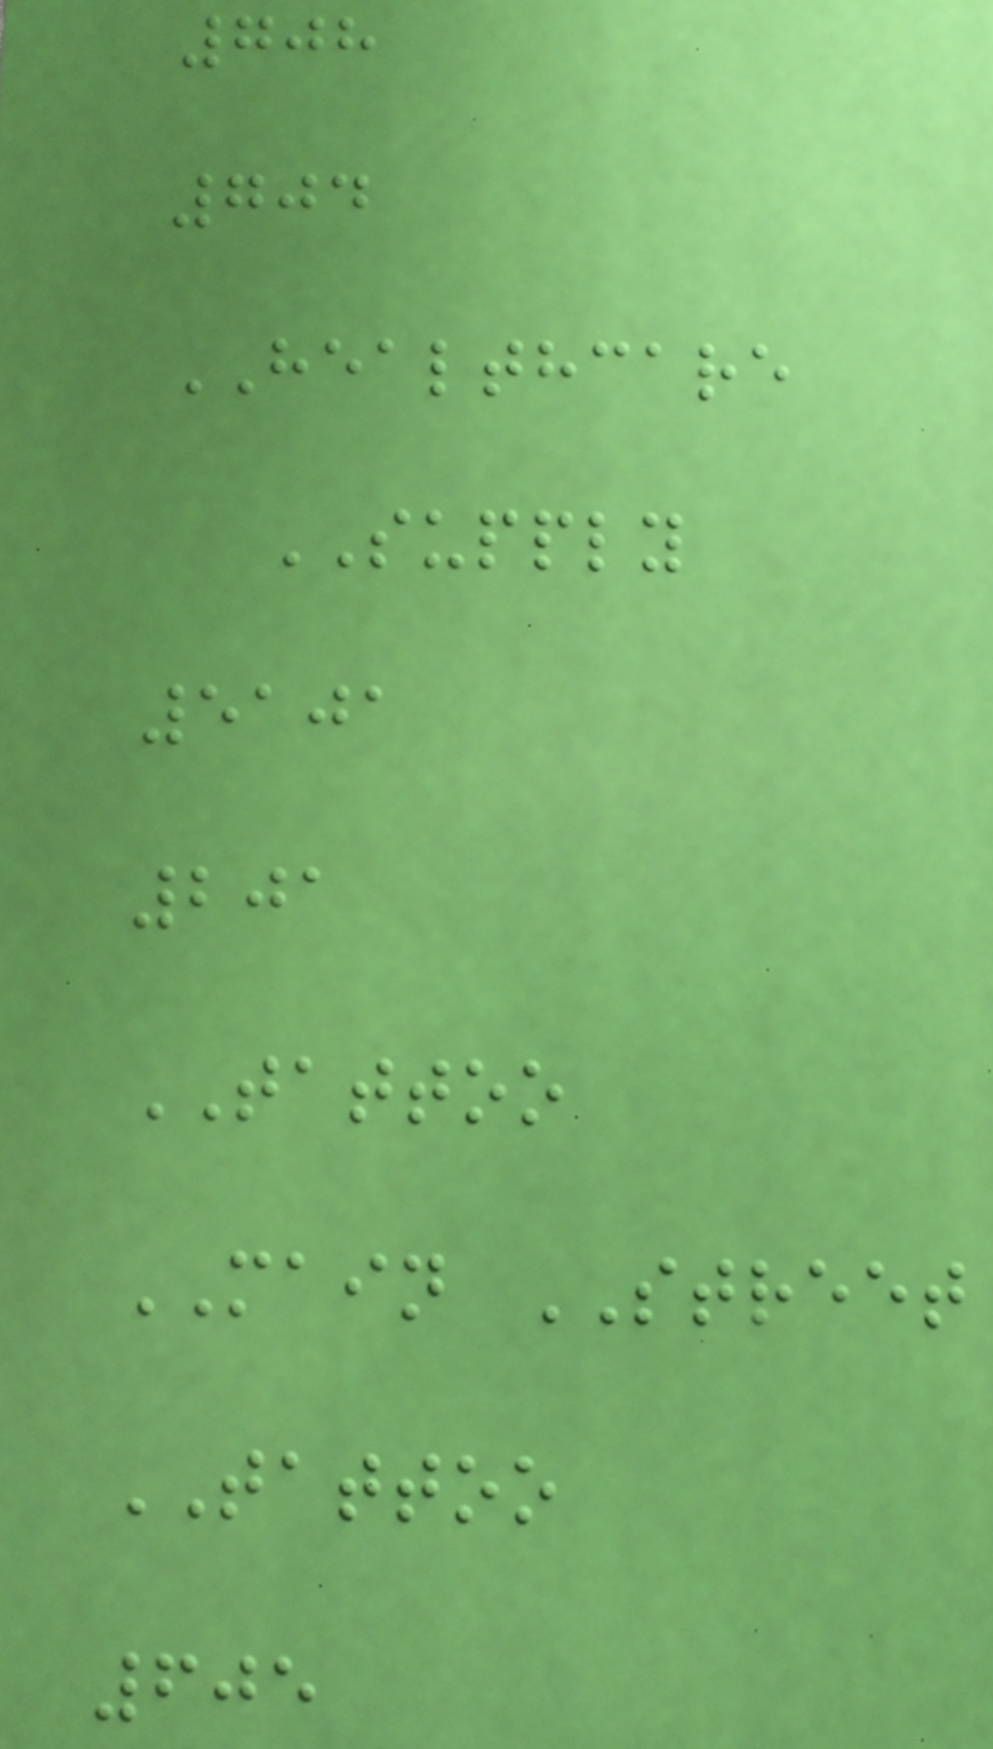708
704
HEALTHCARE
SUPPLY
5101
201
TATTOO
MAIN STREET
TATTOO
605
